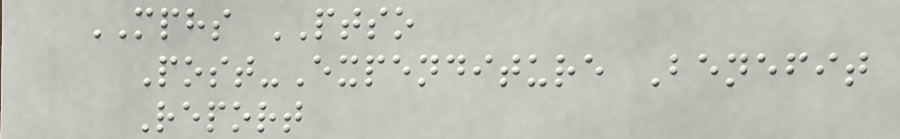MPHS PTSO
Post-Expenditure Benefit
Report
